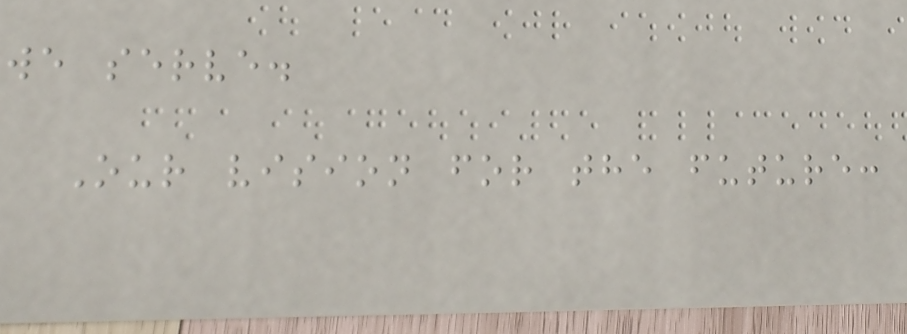we serve.
Our vision for the future:
